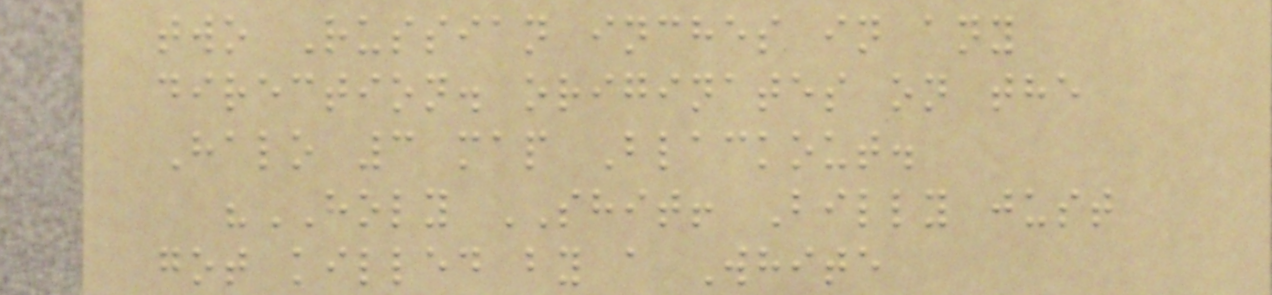two Russian inches in any
direction. originates on the
Halo 3 map Blackout.
"HOLY SHIT! Billy just
got killed by a White
